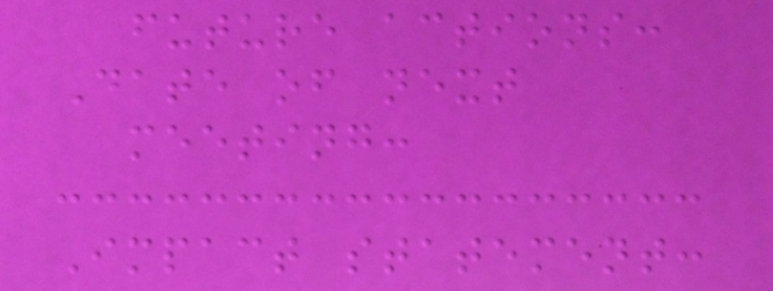future actions:
Date of next
meeting:
Impact statement:
